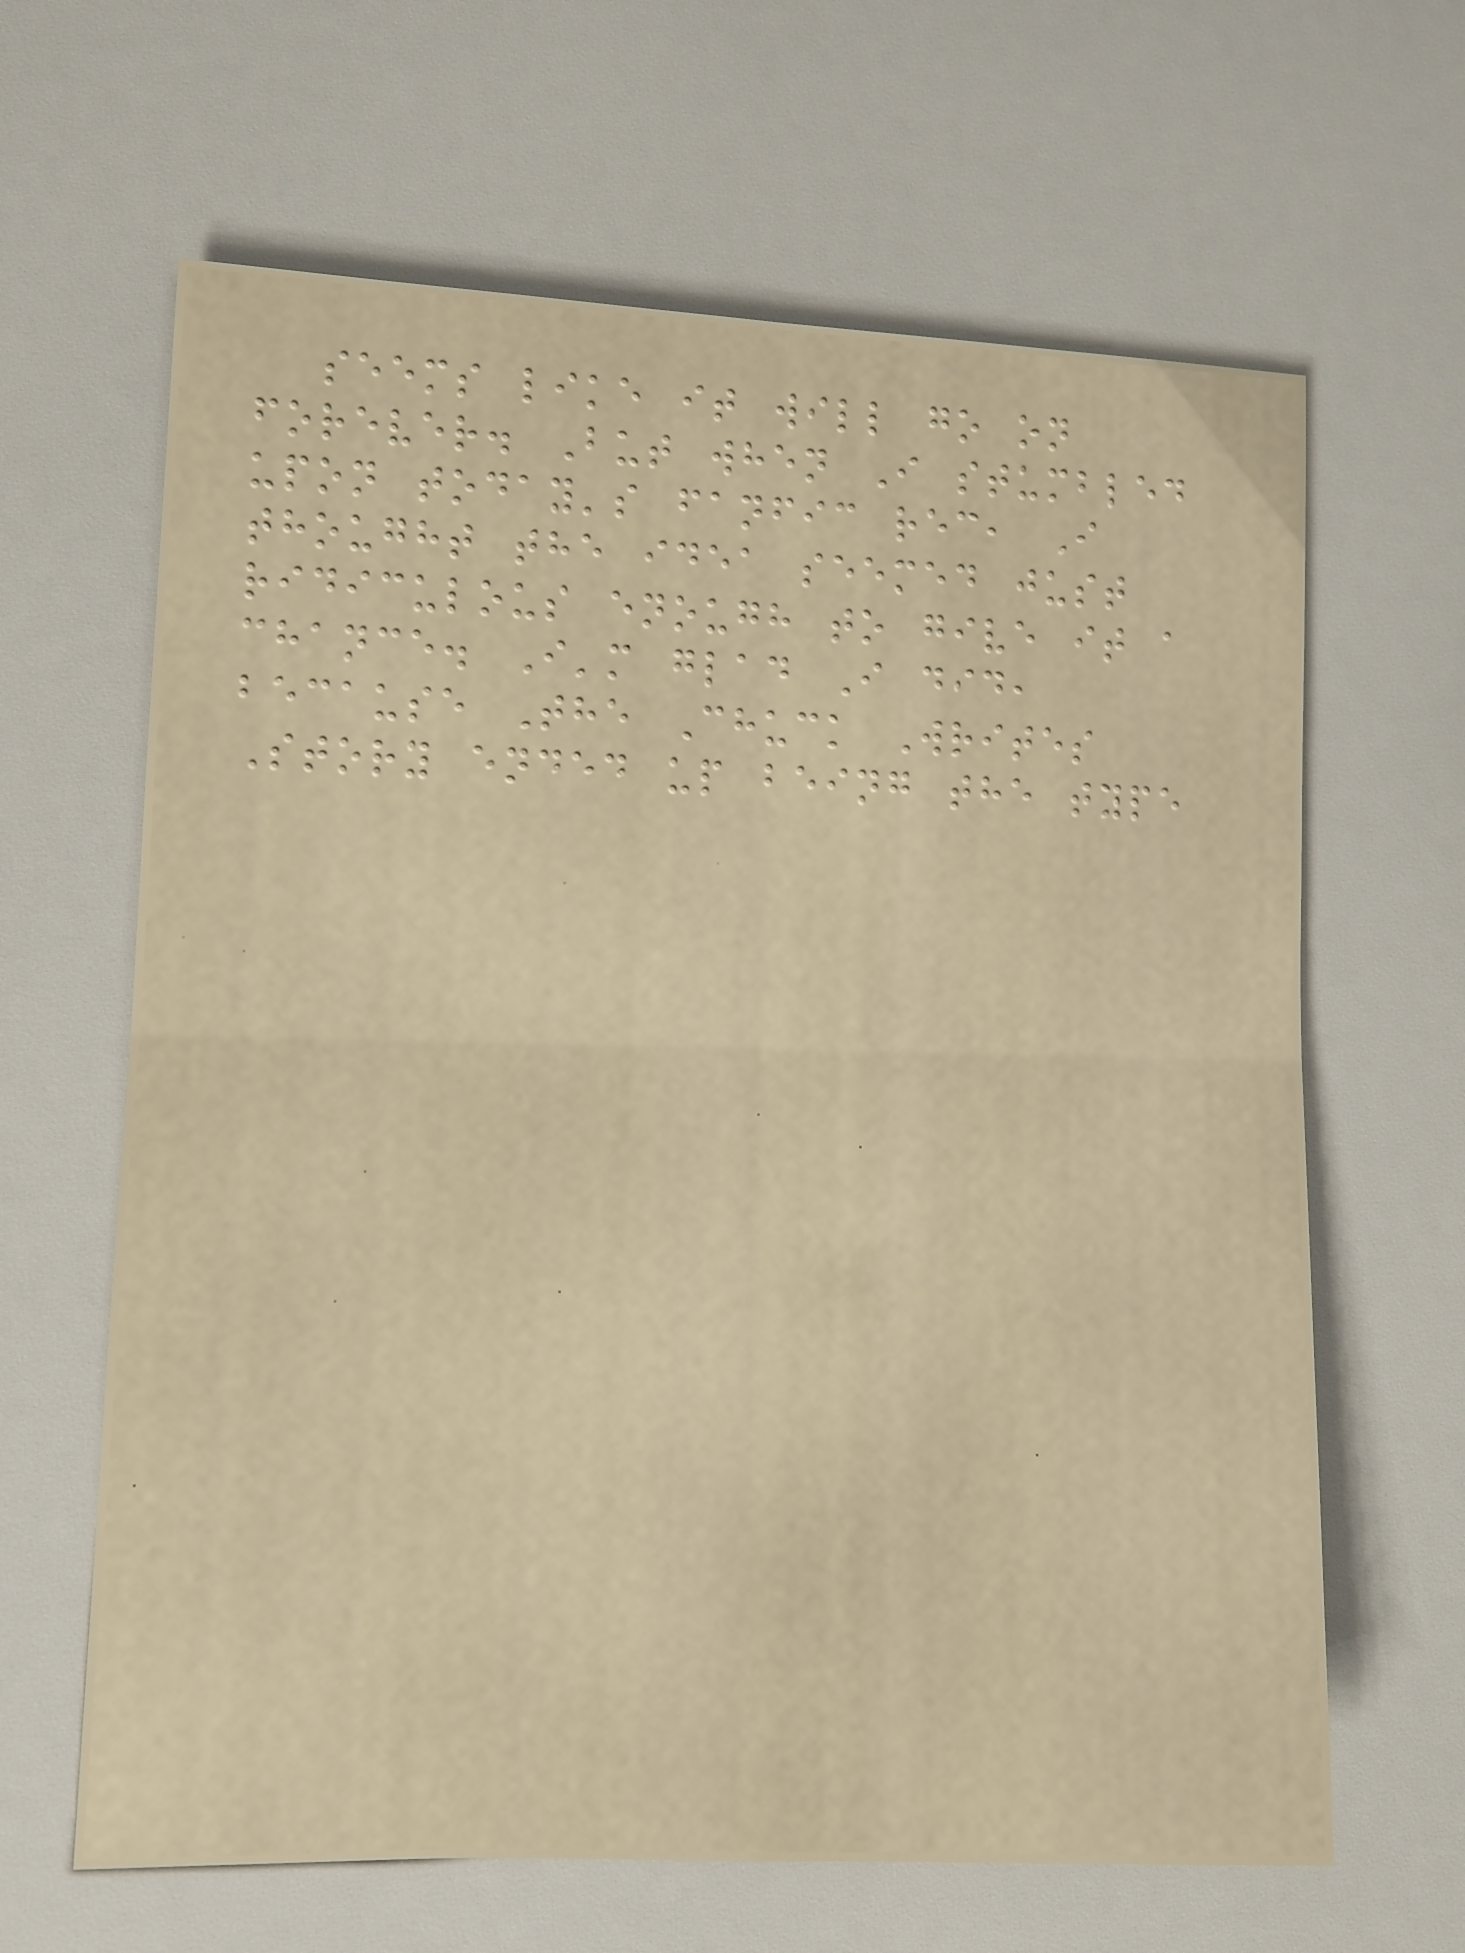seems like it will go on
forever. But when I stumbled
upon today's fanfic rec, I
thought the idea seemed just
ridiculous enough to give it a
chance. I'm glad I did,
because The Chuck Writes
Story ended up being the type
